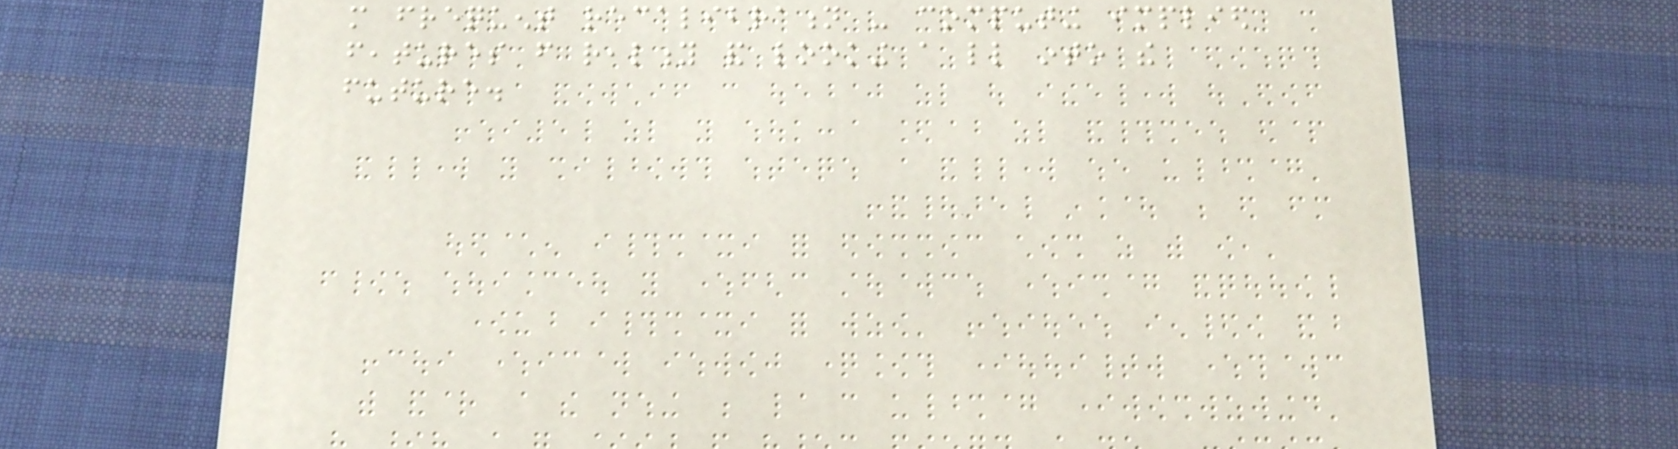more frequent recalibration - computing implied
features from reality and looking a little into the
future.
